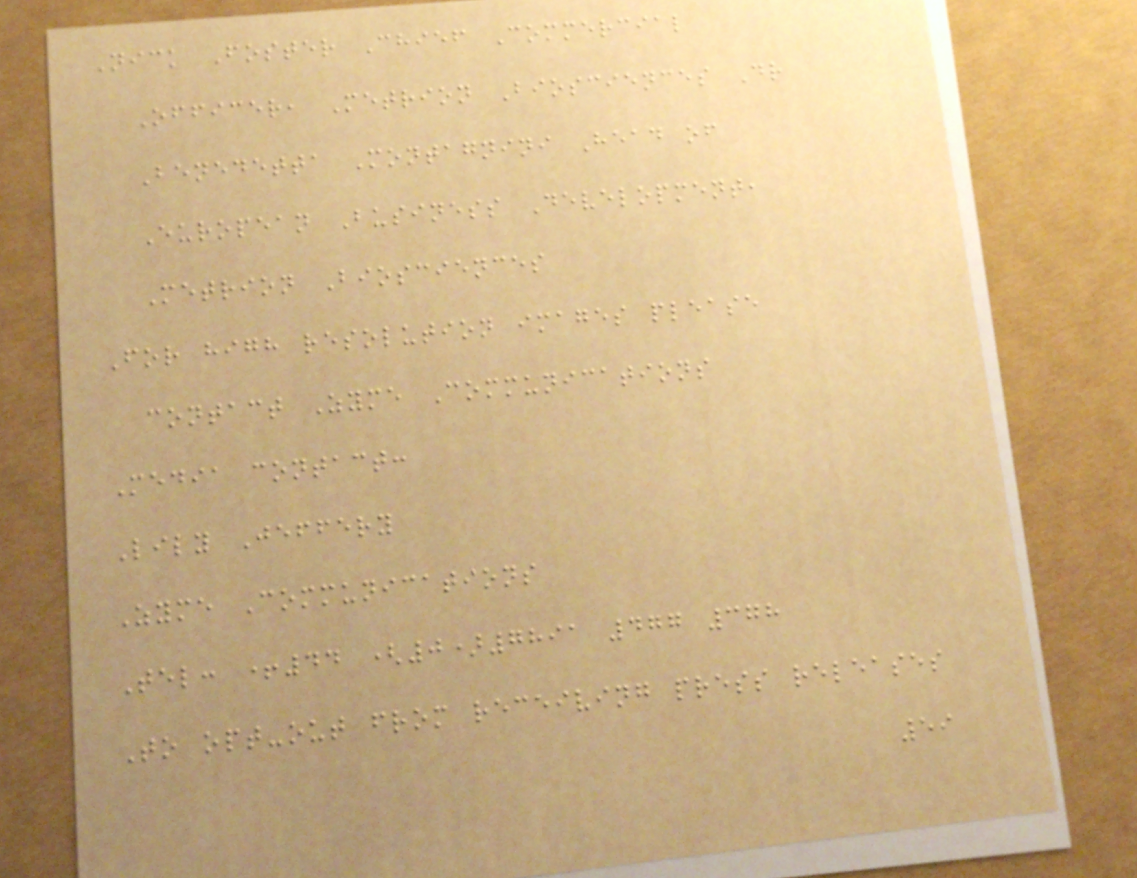Nick Foster Chief Commercial
Officer, Metrion Biosciences Dr
Benedetta Montagnini Head of
European Business Development,
Metrion Biosciences
For high resolution images please
contact Zyme Communications
Media contact:
Lily Jeffery
Zyme Communications
Tel: +44 (0)7891 477 378
To opt-out from receiving press releases
59
